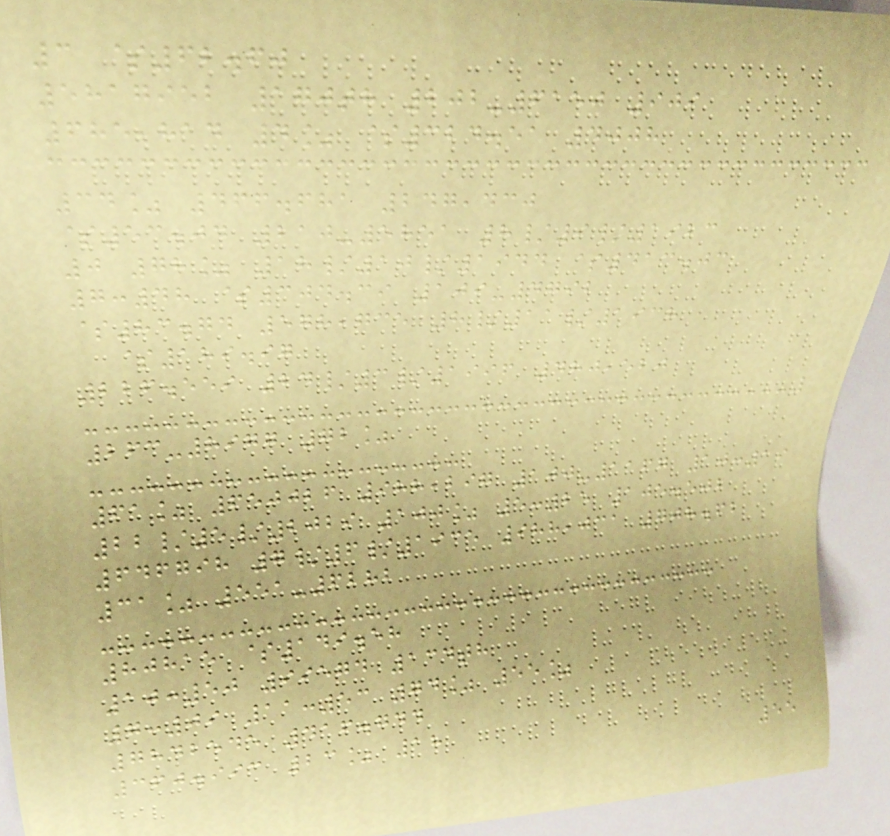3 $62.60
5817952 170th 202-6150 909
685,814 4% $324.51 4008
34% 466.681 247,430
$53.04 210-5851 8/9/1923
0 78% 18/10/1944 $413.03
7:48 $304.39 109-4792
$83.74 578,735 8/11/1938
$189.97
226.559 24/3/1996 480,520
263-8977 72%
61% 650026 988,297 100-1167 10:19
22/5/2029 100% 5:25 105.502
646798 7/6/1935 988,031 708.62
31% 551-6282
80815 $149.58
10:50 99574 134th
7:09 11:53 74% 55%
7842545 416.744
360.993 23% 18
55
